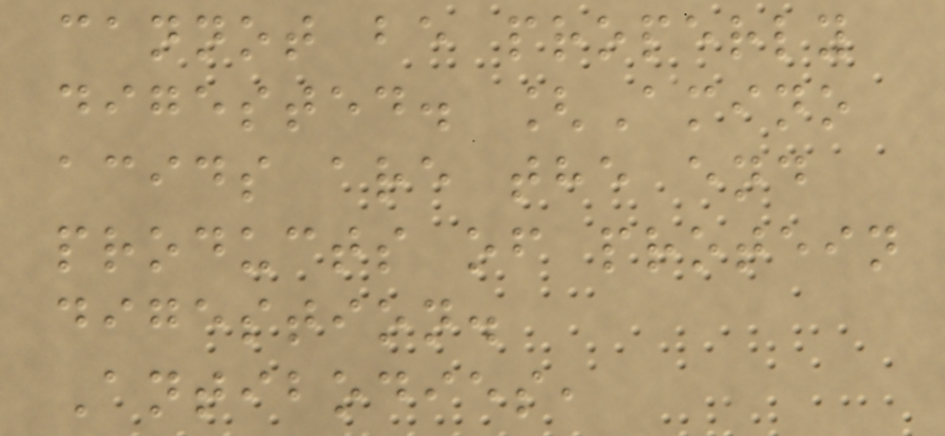cannot be properly
digested. [Amino
acids are the end
products of protein
digestion.
Antibodies,
